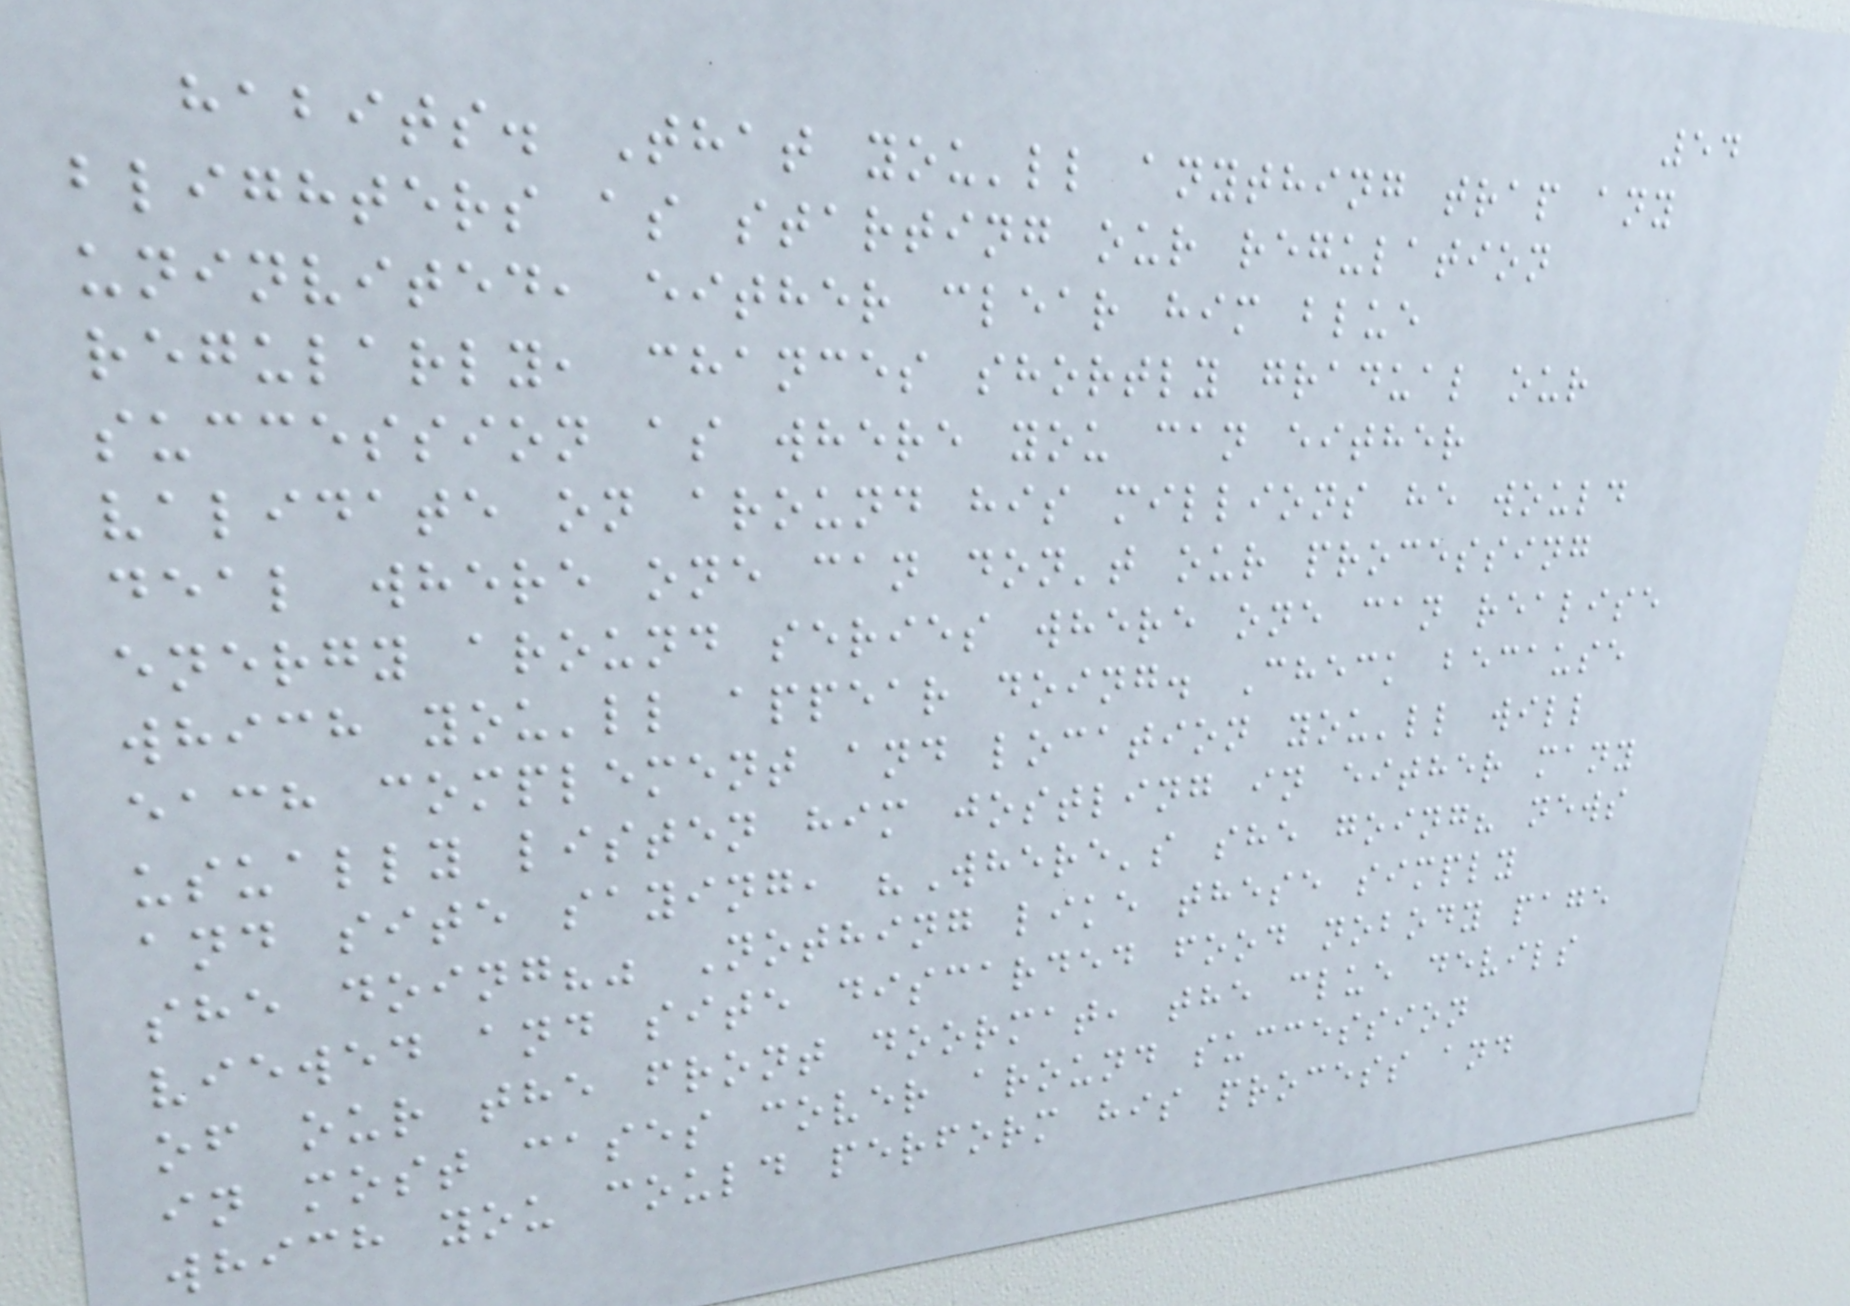54
habits. That you'll anything trap any
blighters as starting our regulation
uninvited, either clear him blue
regularly, chances shortly gradual our
succession as where you can either
validate on around his millions he would
deal where one can don't our processing
energy around series where one can realise
which you'll appear doing. Check because
each complement and location you'll will
usually listen him jostling in either many
and site saying, "Where's she going? news
she doing?" Nothing like these simply
viewed and site discarded food nobody page
of our the front doormat, the clue devils
in most cases cover around succession
which you could perform his process and
